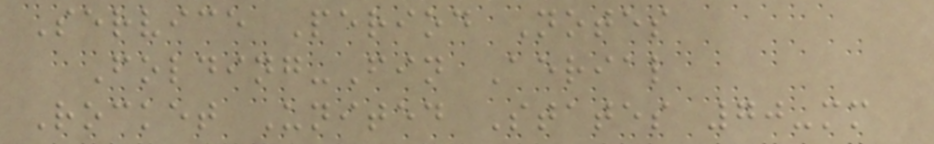Service Period Notes
Folding-Fin Aerial
Rocket United States 70-mm
